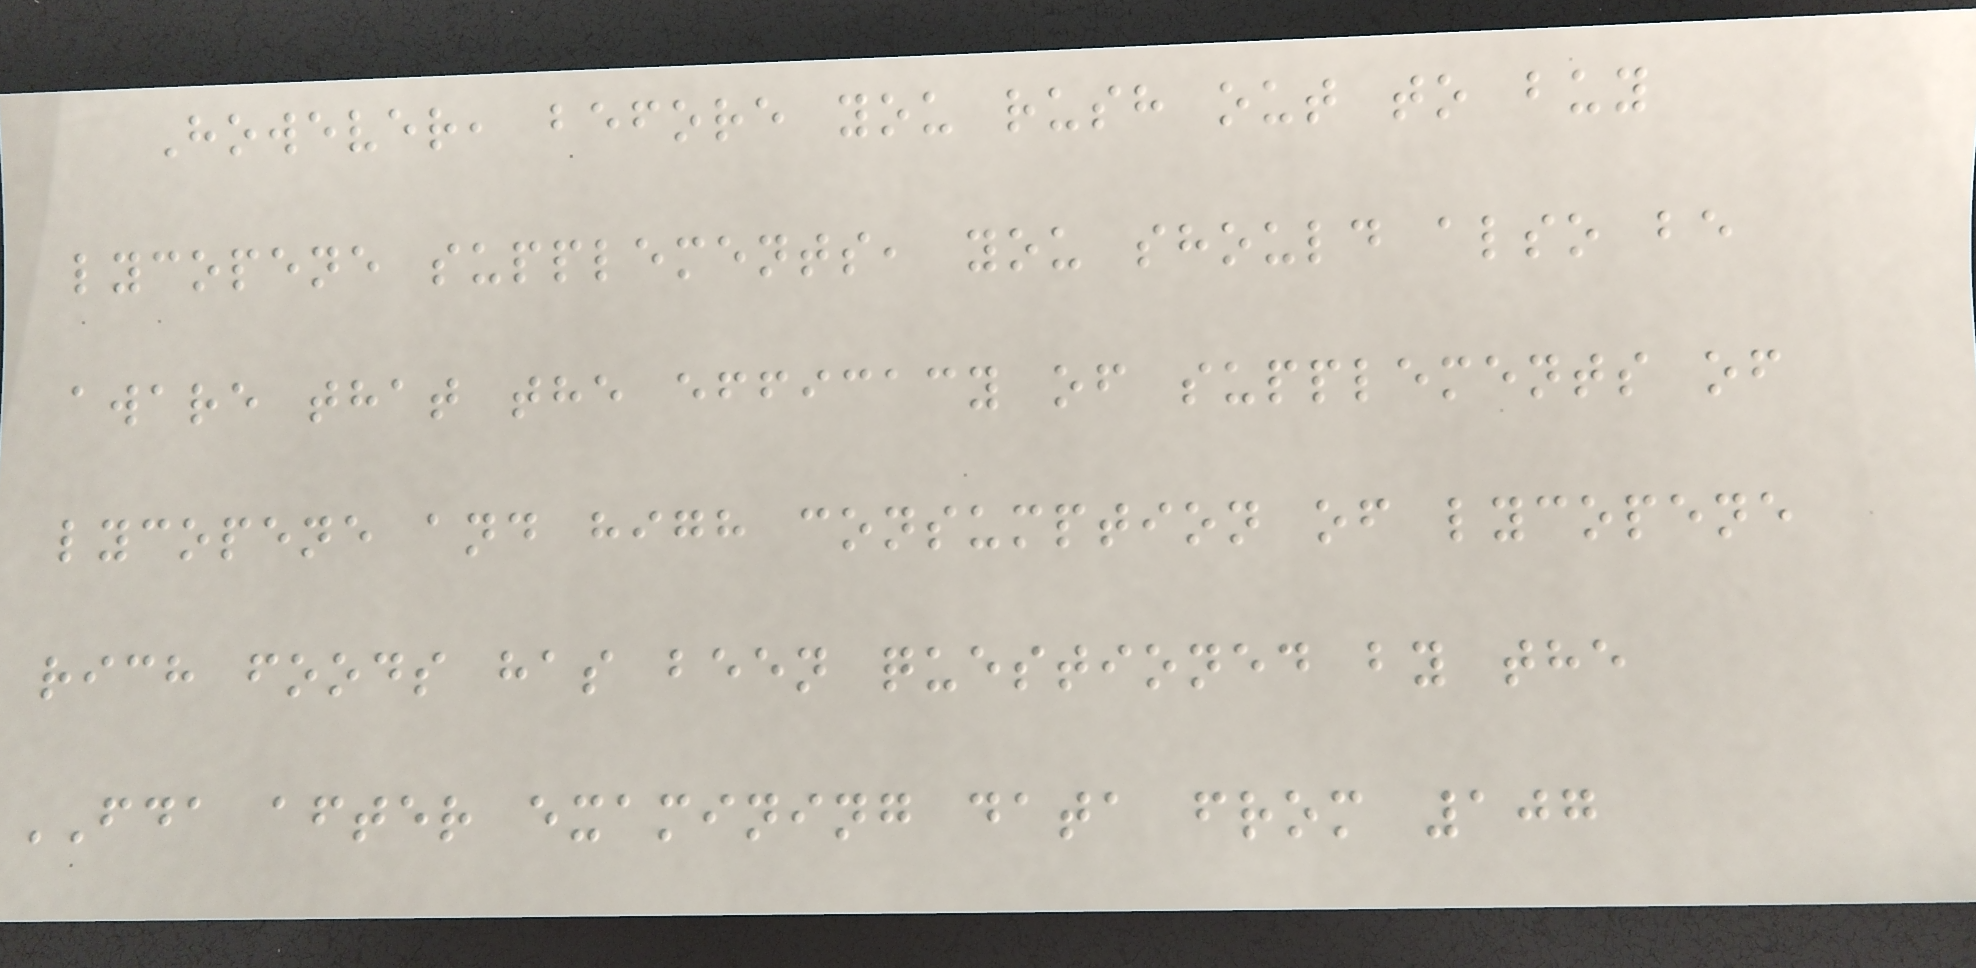However, before you rush out to buy
lycopene supplements, you should also be
aware that the efficacy of supplements of
lycopene and high consumption of lycopene
rich foods has been questioned by the
FDA after examining data from 107
